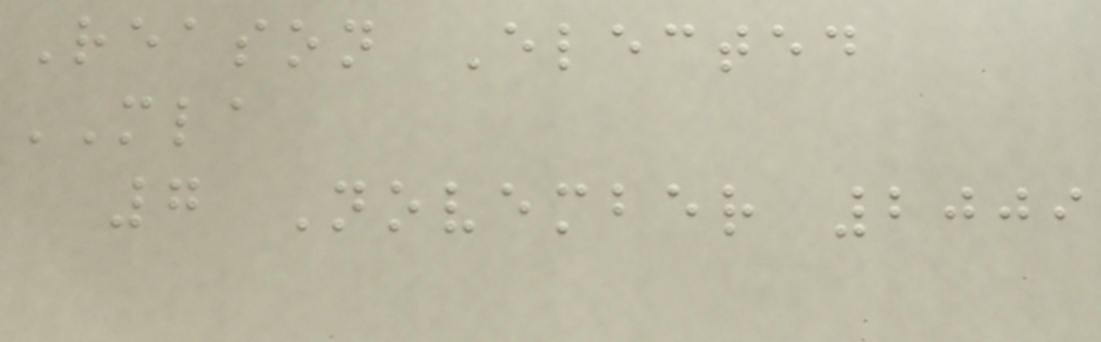Reason Elected
MLA
7 November 2009
